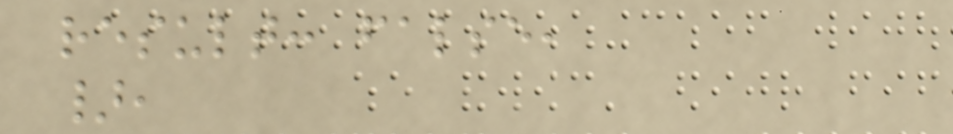result: false,
},
